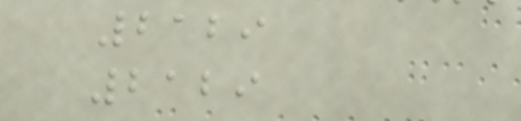2129
2129
